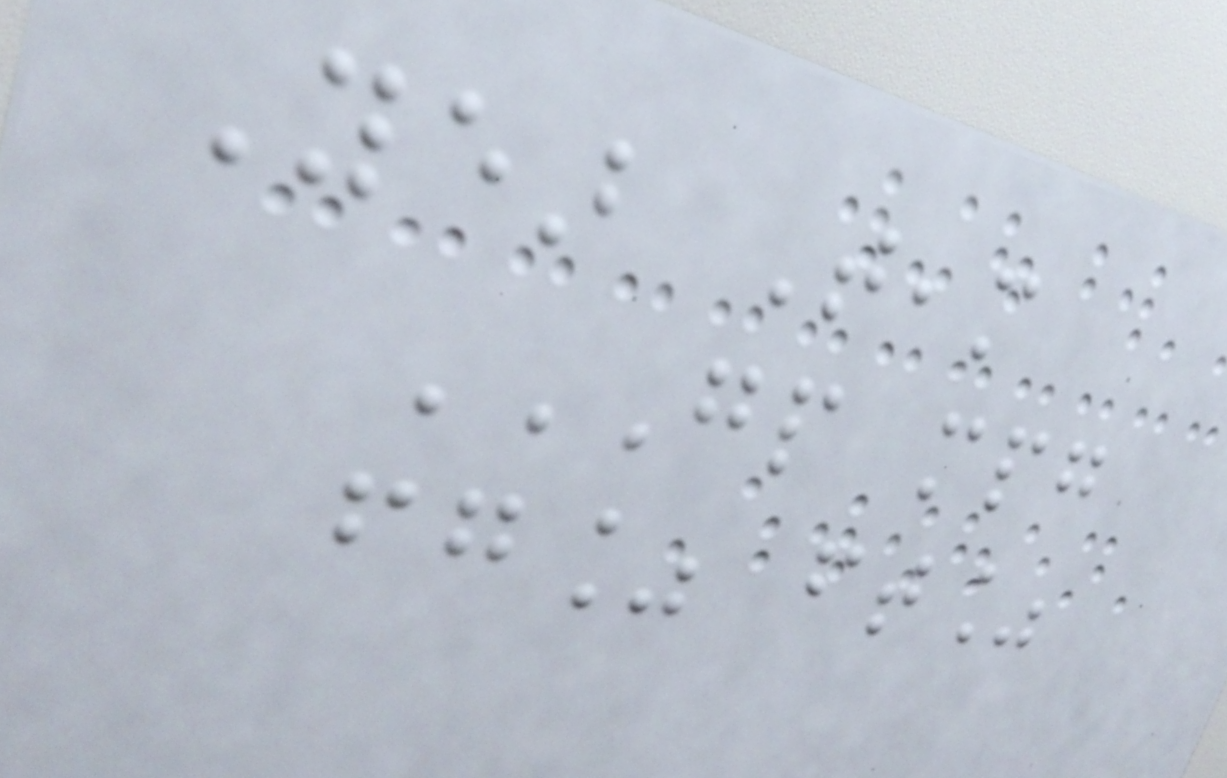Year Team
GP MPG
FG% FT%
